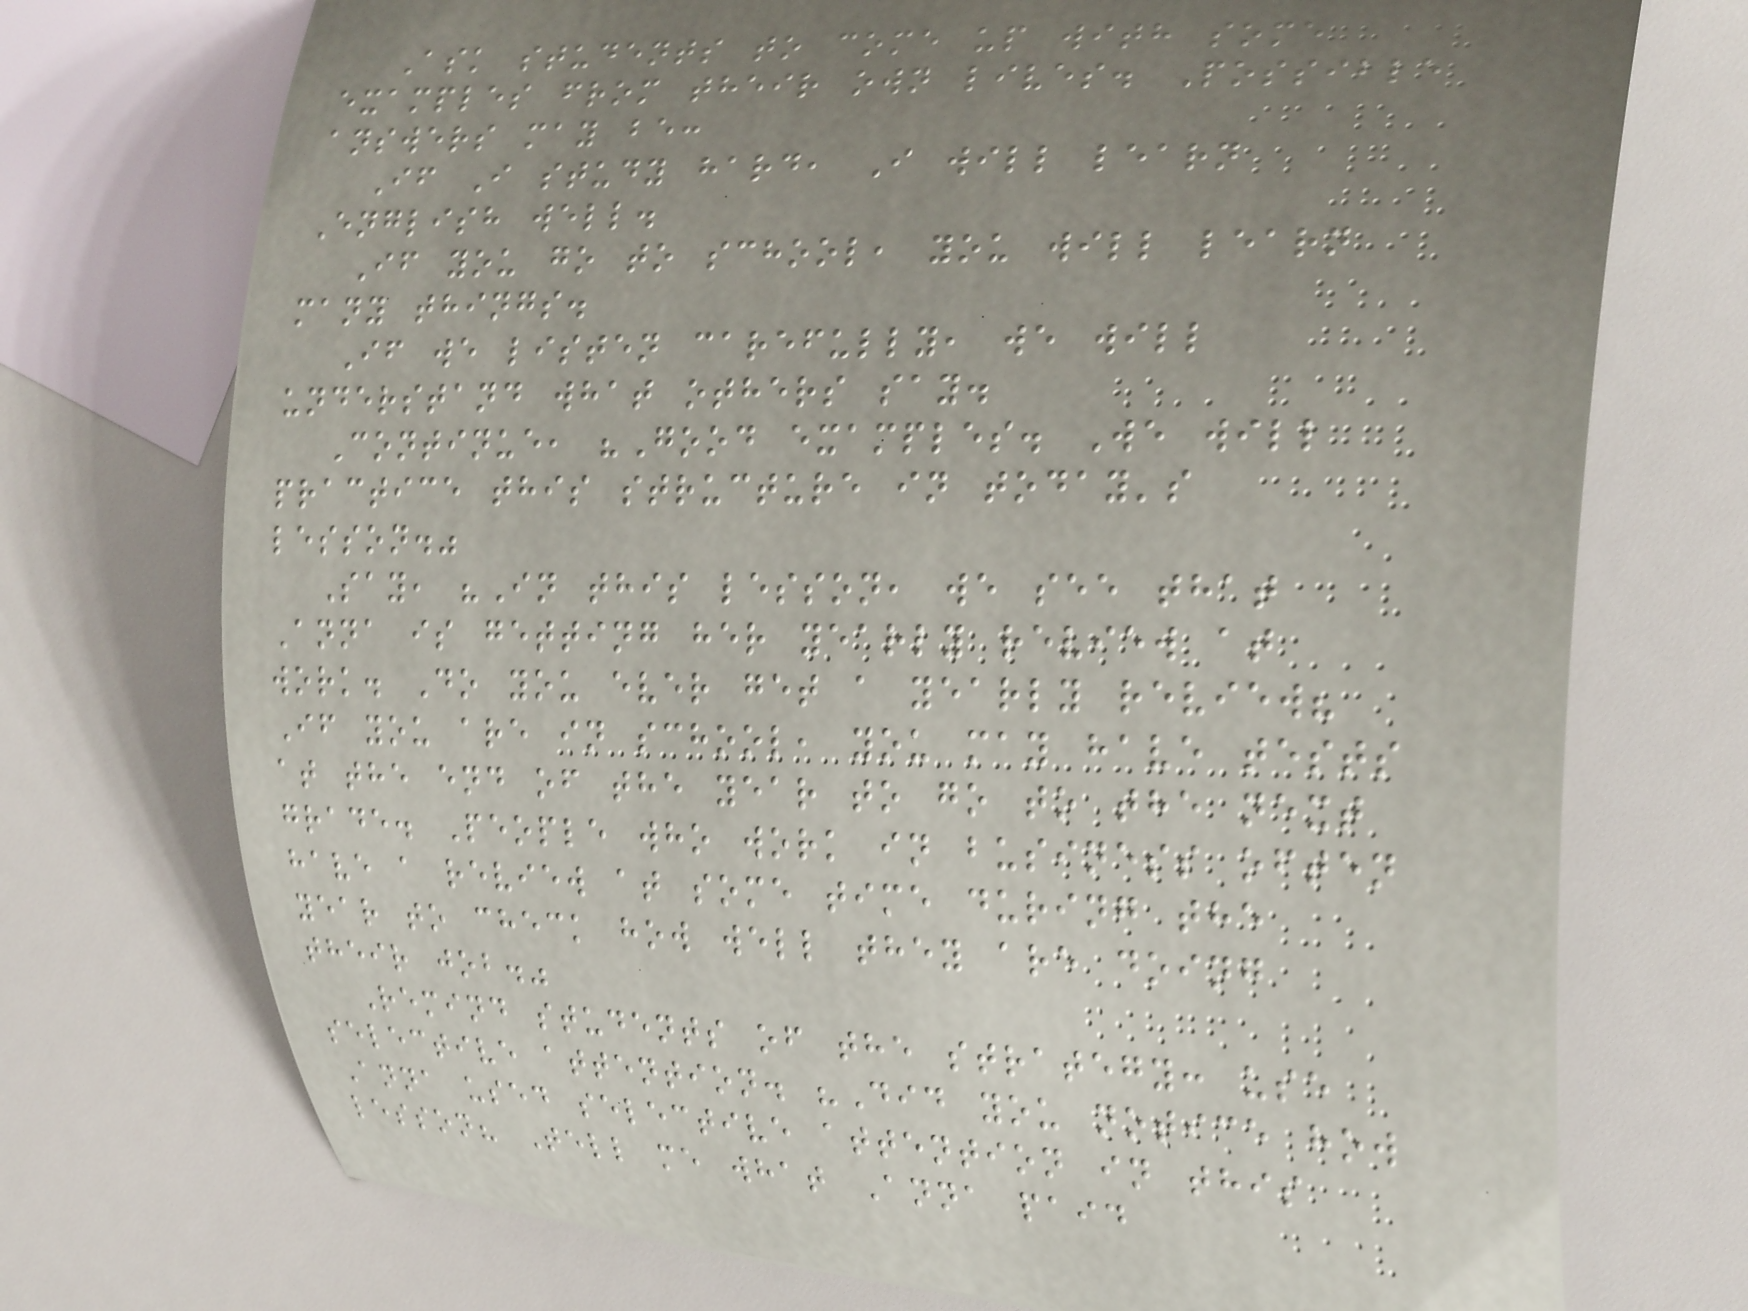Ask students to come up with some
examples from their own lives. Possible
answers may be:
If I study hard, I will learn
English well.
If you go to school, you will learn
many things.
If we listen carefully, we will
understand what others say.
Continue, "Good examples. We will
practice this structure in today's
lesson."
Say, "In this lesson, we see that
Anna is getting her yearly review at
work. Do you ever get a yearly review?
If you are in school, you may have tests
at the end of the year to go to the next
grade. People who work in business often
have a review at some time during the
year to check how well they are doing
their job."
Remind students of the strategy: use
selective attention. "Did you notice how
Anna used selective attention in this
lesson? Tell me what Anna paid
